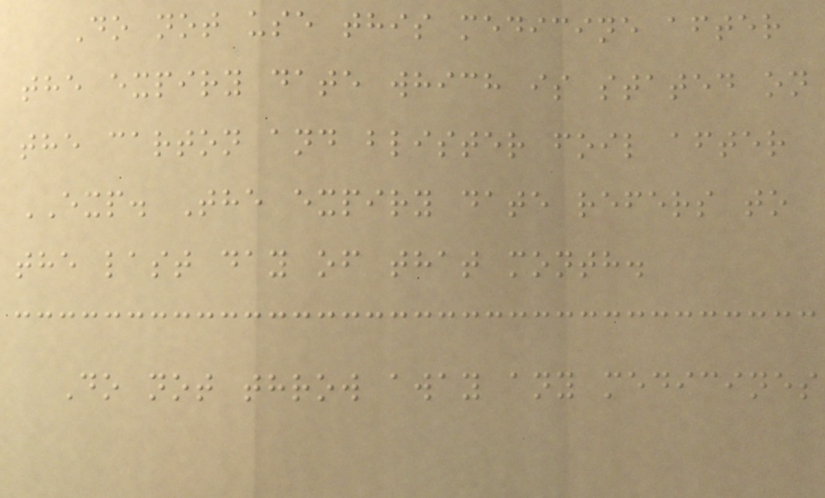Do not use this medicine after
the expiry date which is stated on
the carton and blister foil after
EXP. The expiry date refers to
the last day of that month.
Do not throw away any medicines
